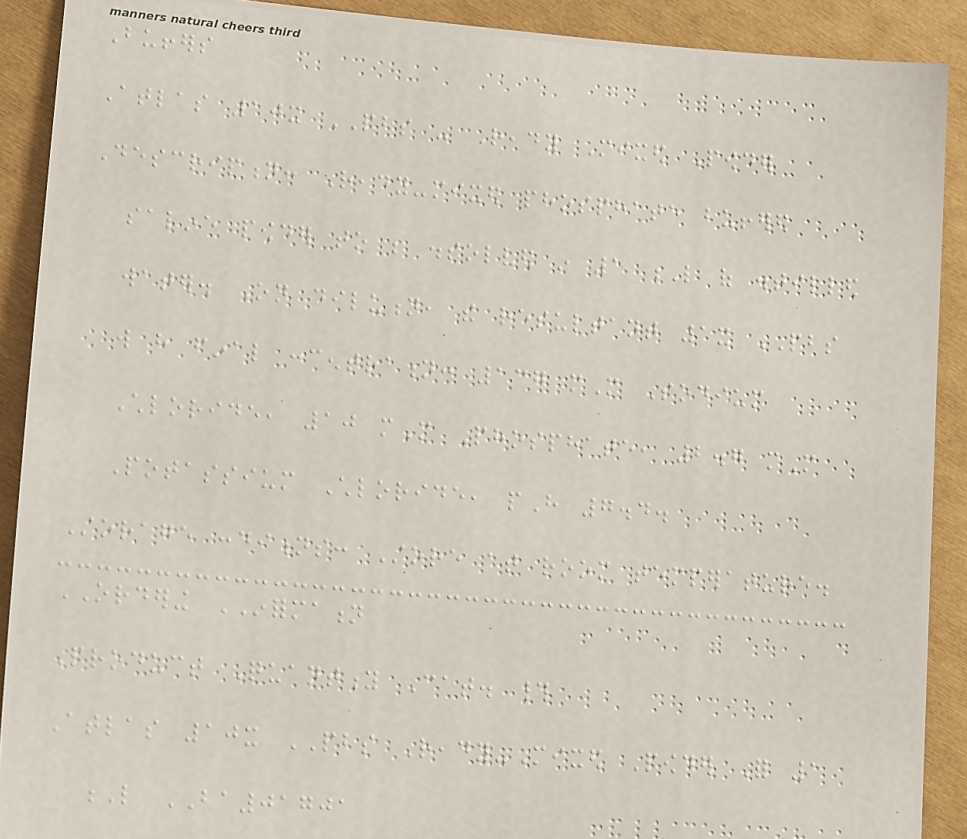Buffers
Atlas 10x PBS - Ready Mixed Powder
Description: Ready-mixed phosphate buffered
saline powder to be dissolved in 1 L of distilled
water. On dilution, the resultant 1x PBS
will have final concentration: 137 mM Sodium
Chloride, 10 mM Phosphate, 2.7 mM
Potassium Chloride, pH 7.4.
Storage conditions: Store at room temperature.
ORDERING INFORMATION
Product Quantity Cat. #
Atlas 10x PBS Ready-Mixed Powder For 1
L BA01701
